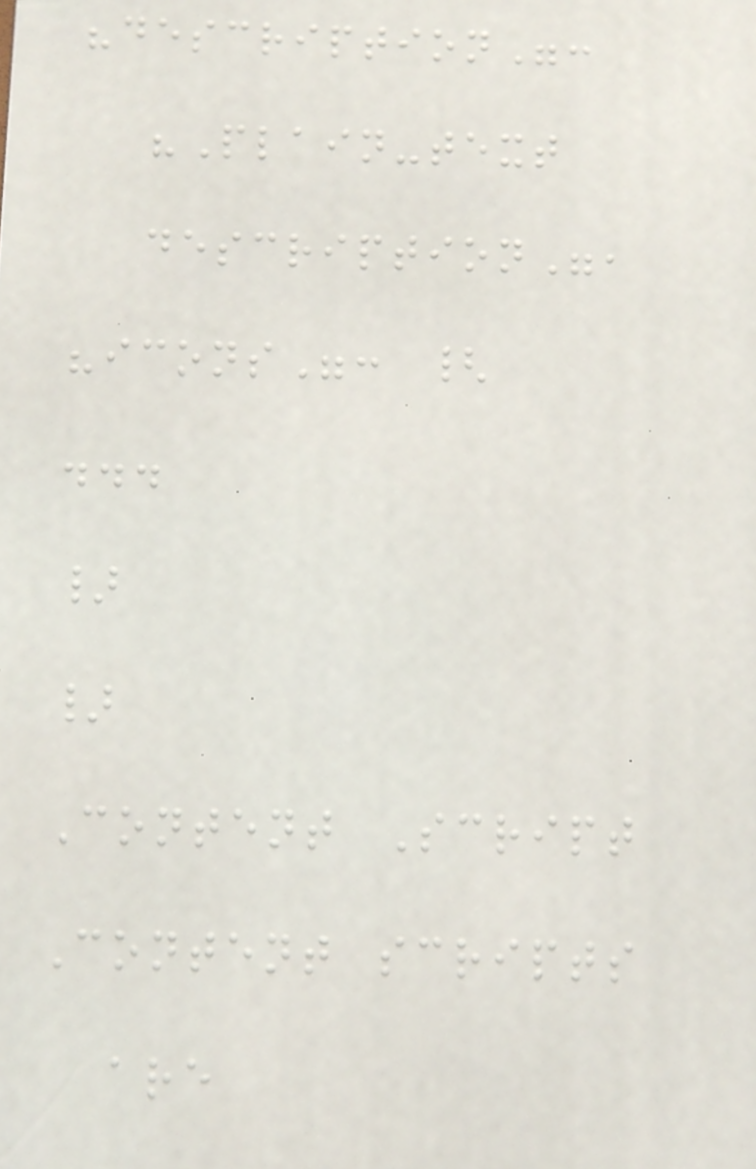"description":
"Plain-text
description",
"icons": {
...
}
}
Content Script
Content scripts
are
